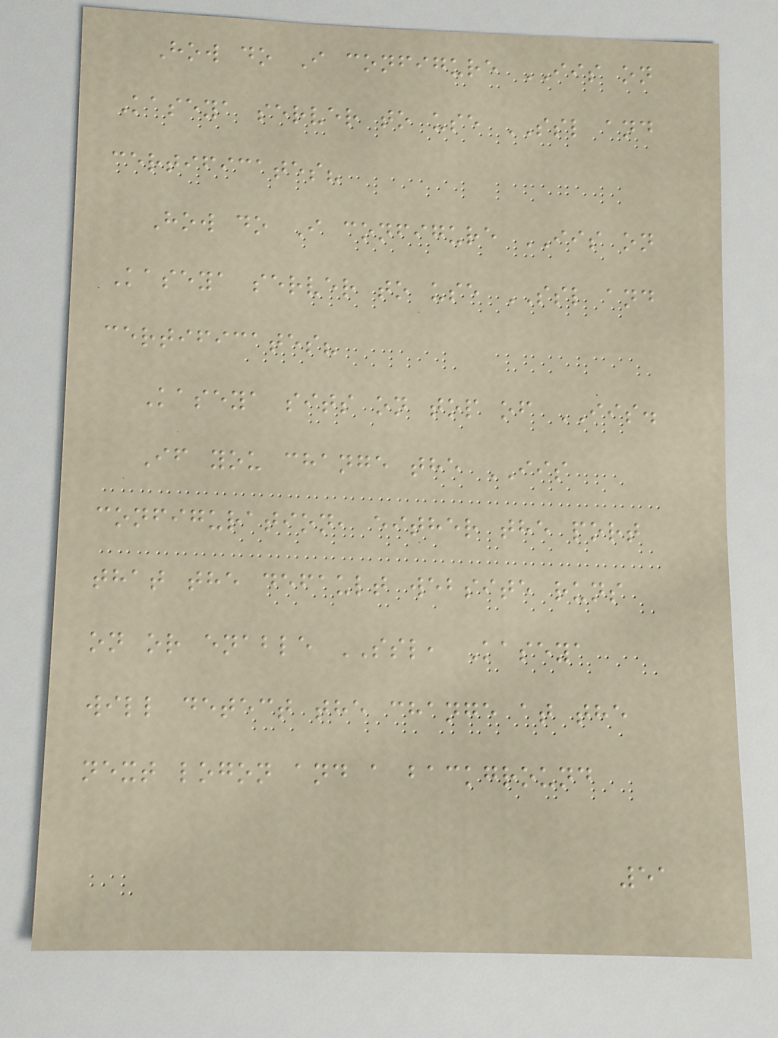How do I configure IIS on
Kaseya server to use SSL and
certificates?
How do I configure IIS on
Kaseya server to use SSL and
certificates?
Kaseya sits on top of IIS.
If you change the IIS
configuration, either the port
that the default website runs
on or enable SSL, Kaseya
will detect the change at the
next logon and a background
51
